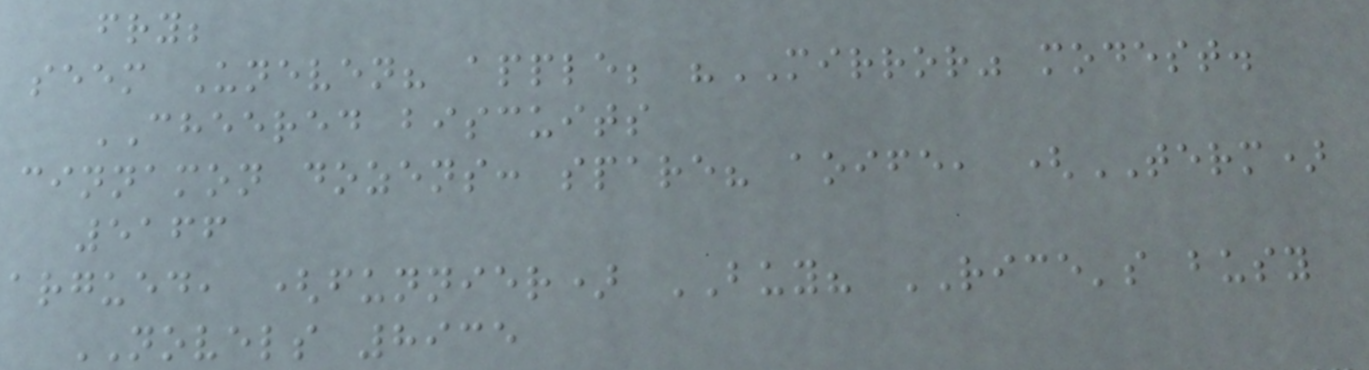fry;
seem Uneven? apple; "MIRROR" modest.
CHEERED biscuits
cinnamon dozens: spare? aoife, (TERM)
5166
argued, (funnier) BUY? RICE's busy
NOVELS 8935
